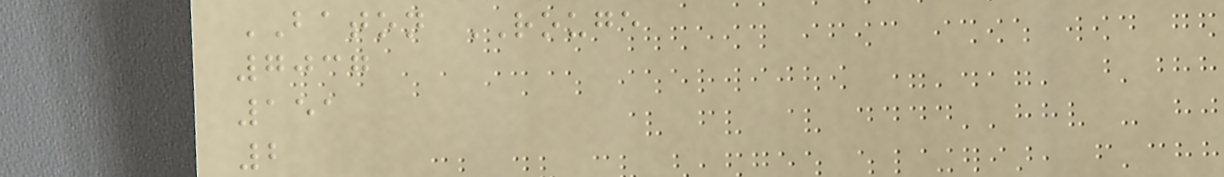BATON ROUGE
7037
151
2
